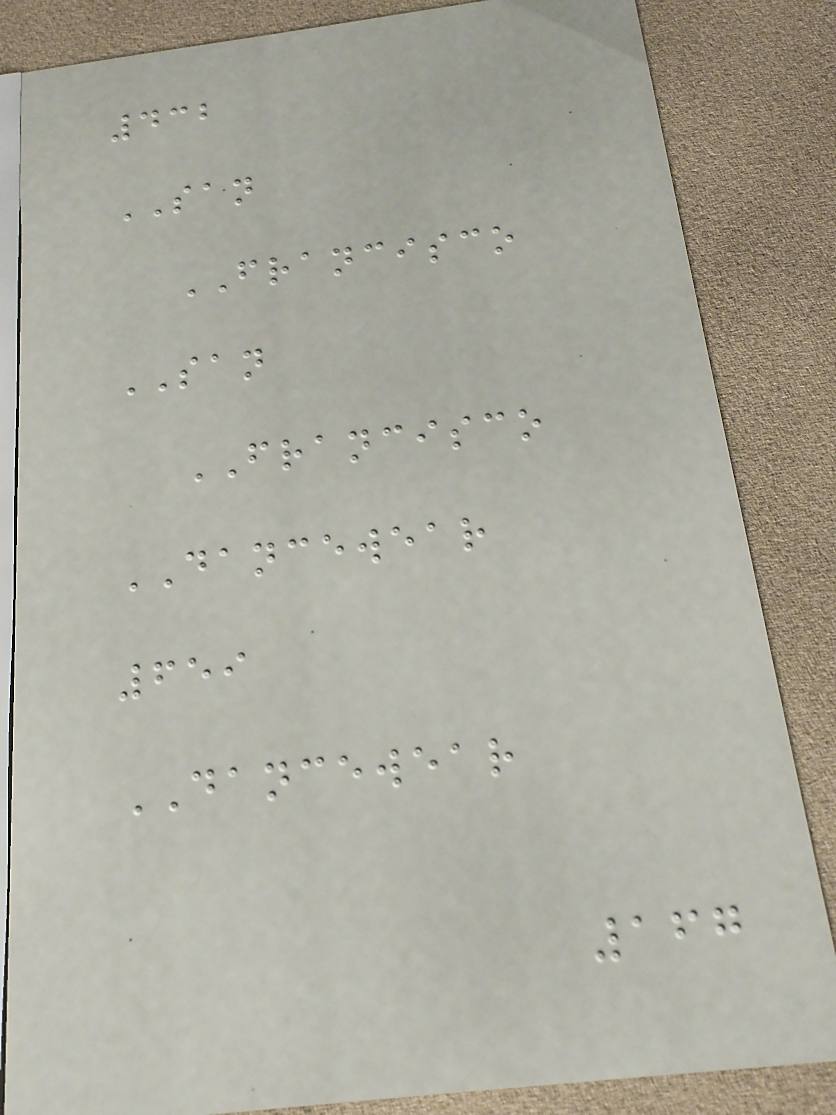432
SAN
FRANCISCO
SAN
FRANCISCO
DANCEWEAR
659
DANCEWEAR
167
